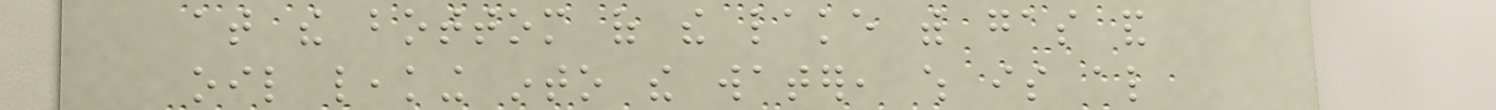at the bottom of the lake with gas and
oil leaking into the water, which is also
